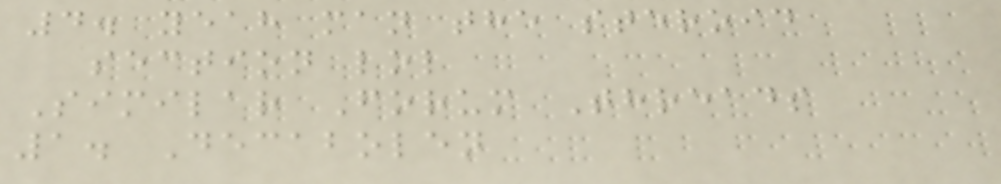4. yeah man the steroid
section lol
Similar Forum Threads
1. Decabolen
